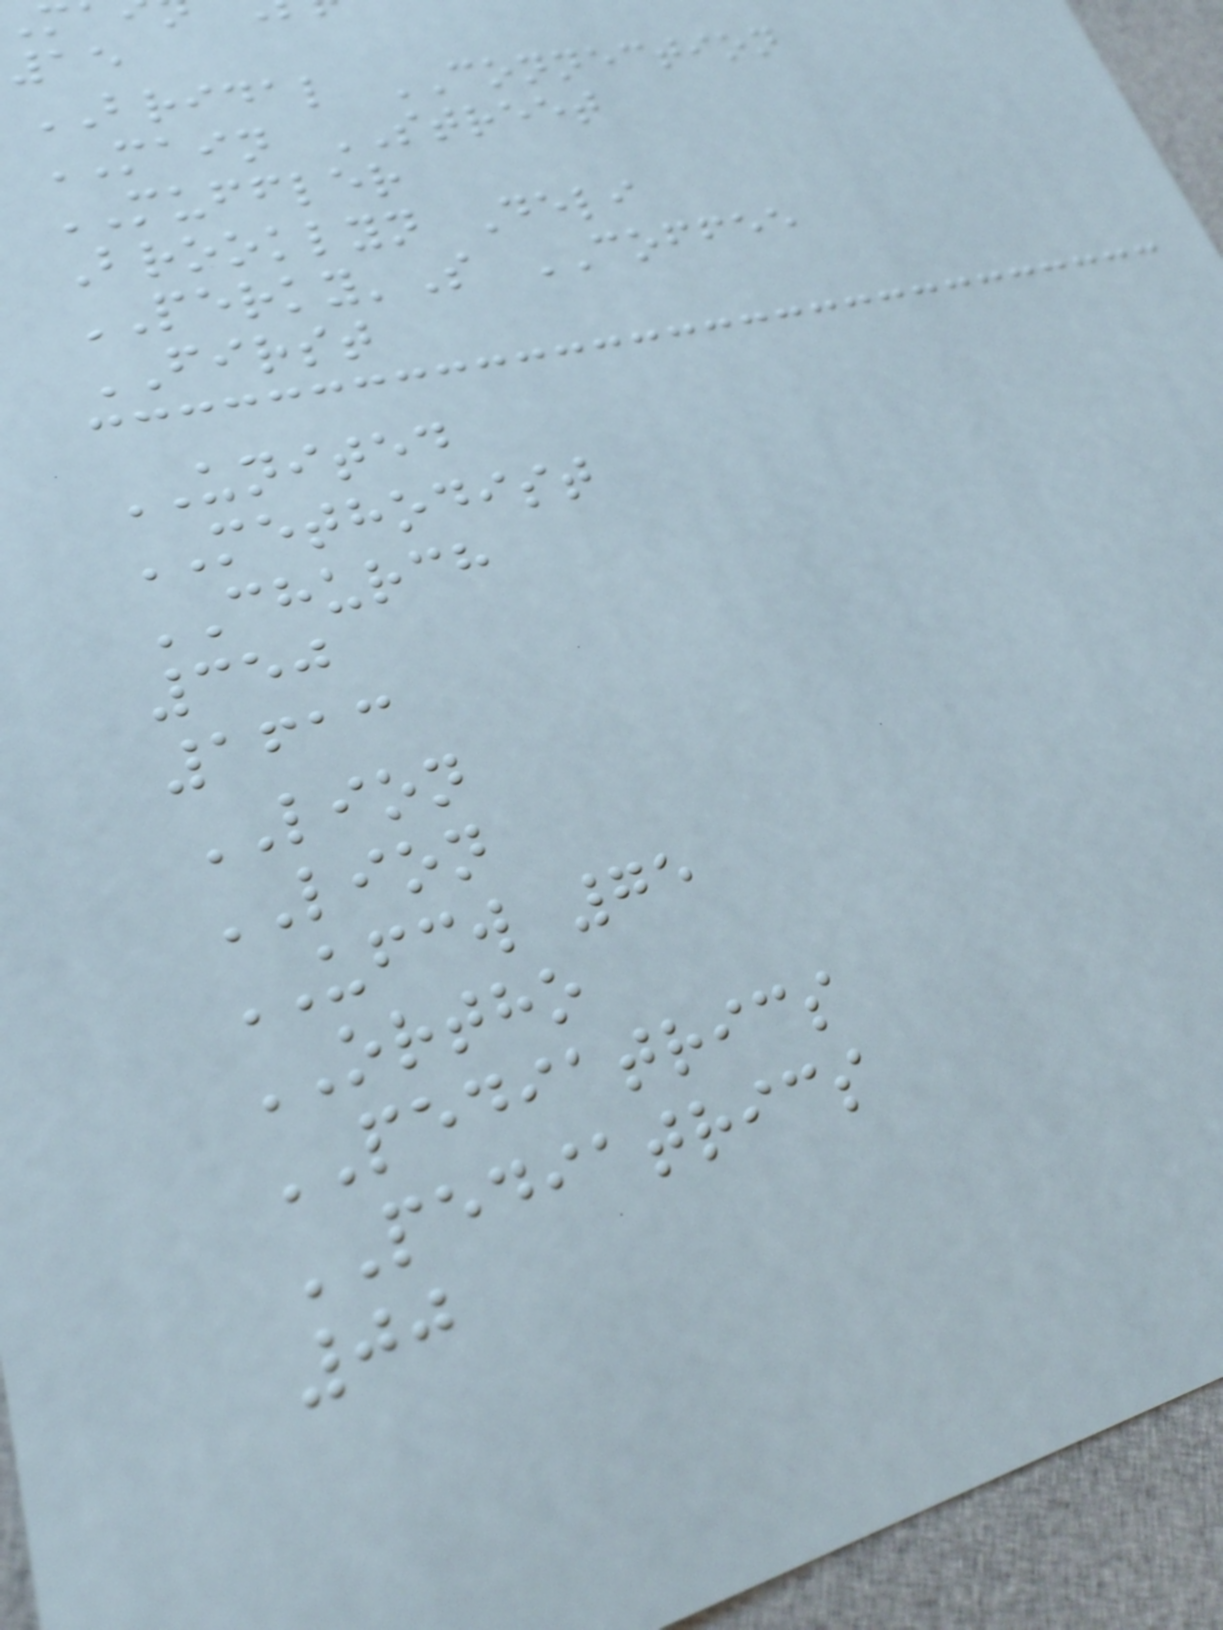15
BRIDAL CONNECTION
MAIN STREET
MUFFLER
Brooklyn Deli
PERKY'S COFFEE
FIRST
UNITED
METHODIST
CHURCH
350
1613
LION
LION
UFCW 75
ORTHO
PEDIATRICS
PEDIATRICS
00
